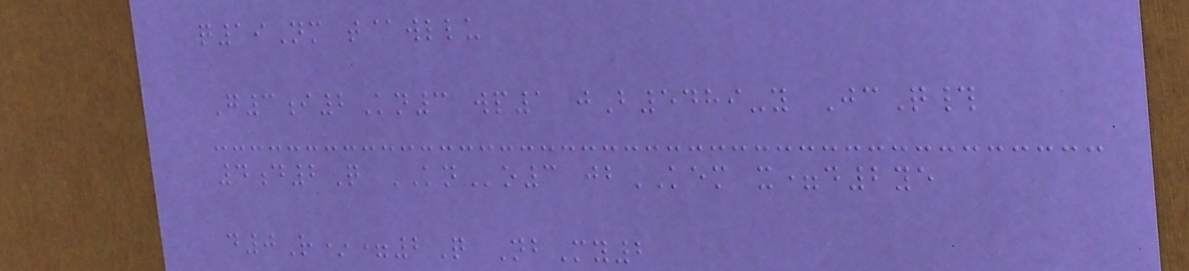q19Nm t@wllu
G3i2Kn3 wp1 jB5489-y JcQ#
4d2Q KNo3 jbKEM x=d2ye
d0R*=2Q NbMy2
